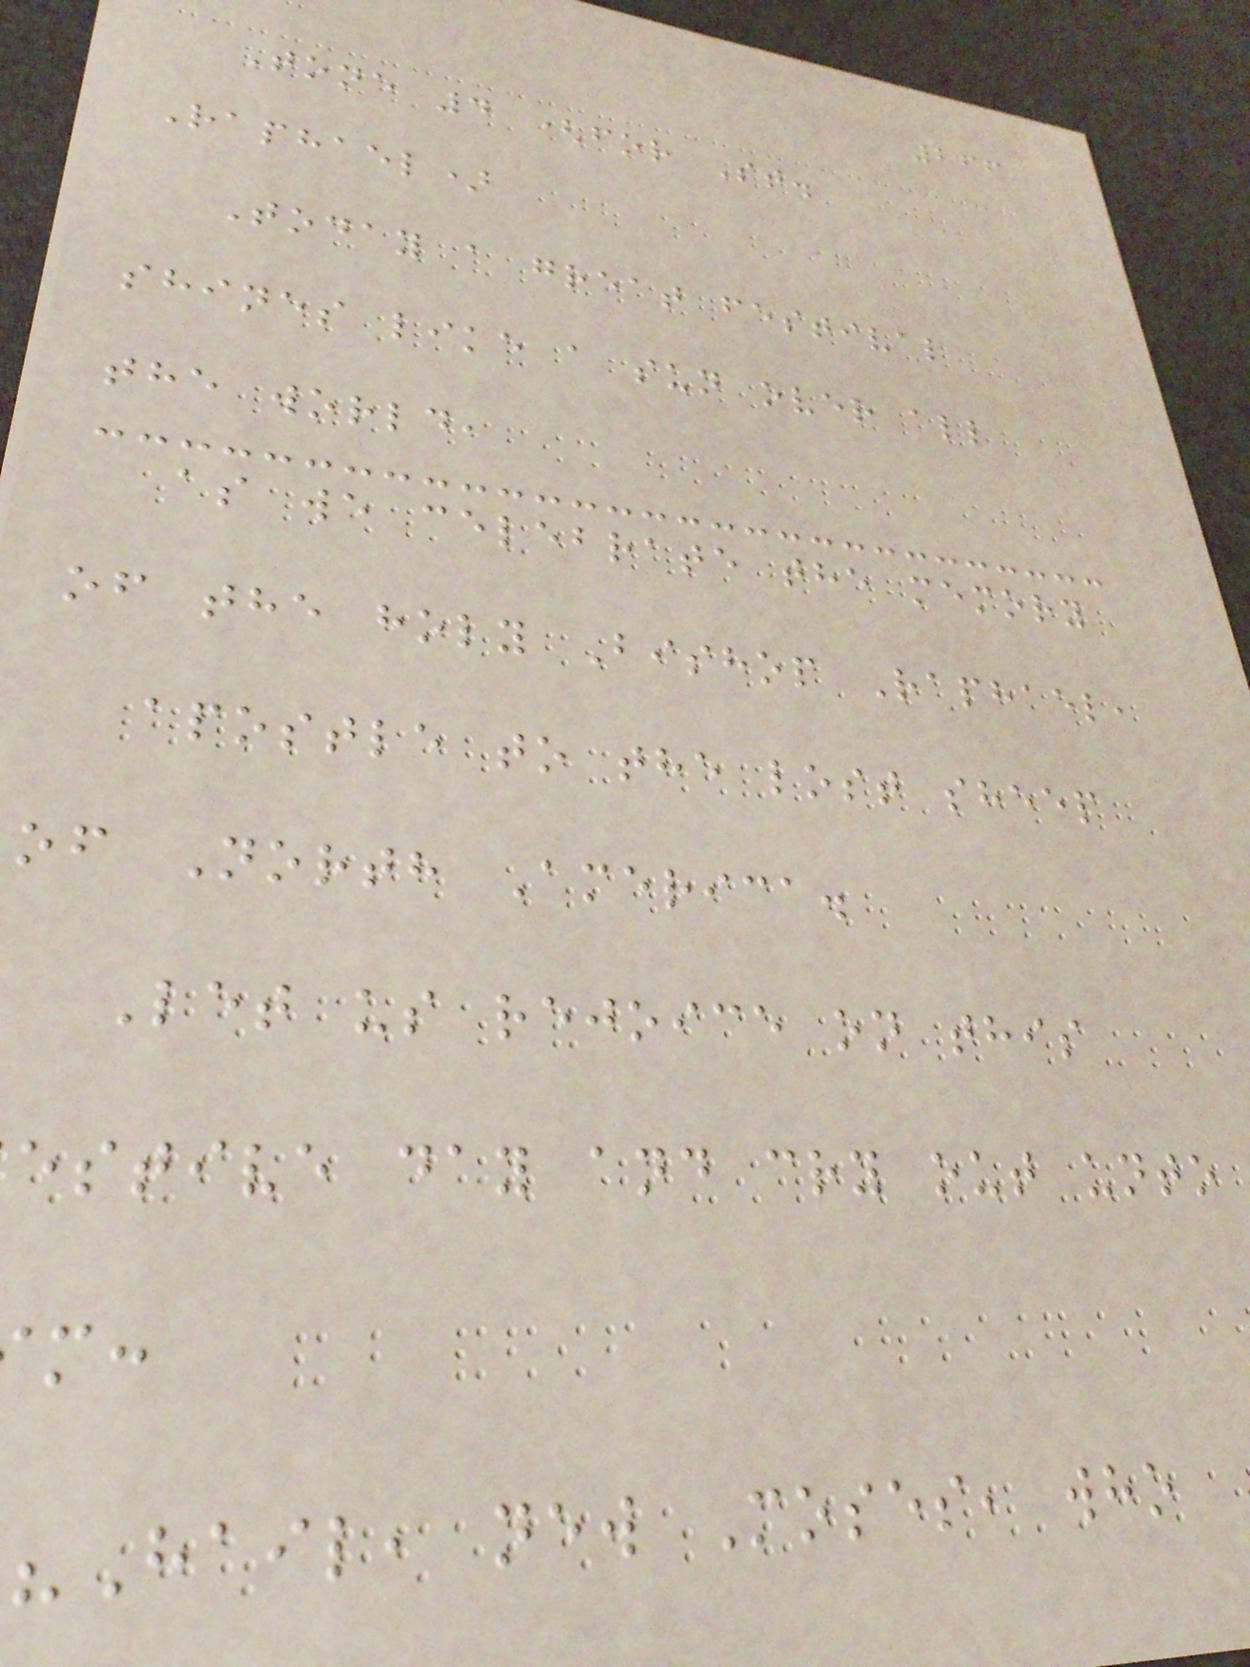266
Tone 4 (for St.
Raphael)
Today a great festival
shines like a sun over all
the world,
as we celebrate the memory
of the holy Bishop Raphael,
apostle to the lost sheep
of North America.
Let us rejoice on this
estive day and cry out unto
"Hail, new Moses, who
